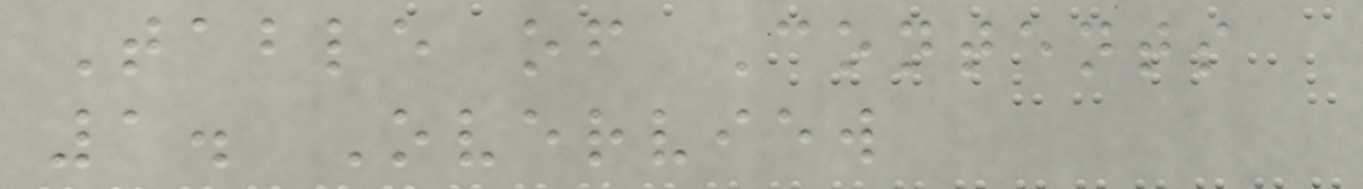Table of Contents
1. Overview
